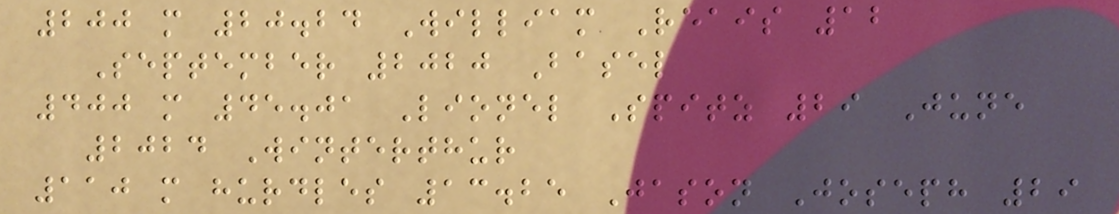200 m 20.24 William Reais 12
September 2020 Basel
400 m 45.01 Lionel Spitz 29 June
2024 Winterthur
110 m hurdles 13.25 Jason Joseph 29
